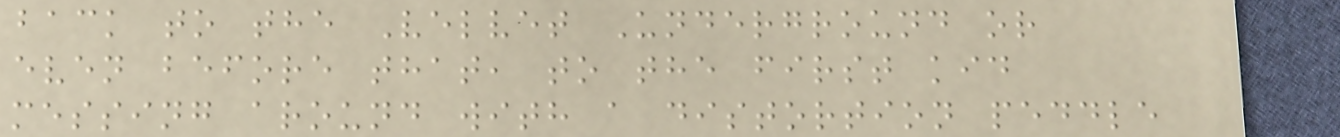back to the Velvet Underground or
even before that, to the first kid
messing around with a distortion peddle
